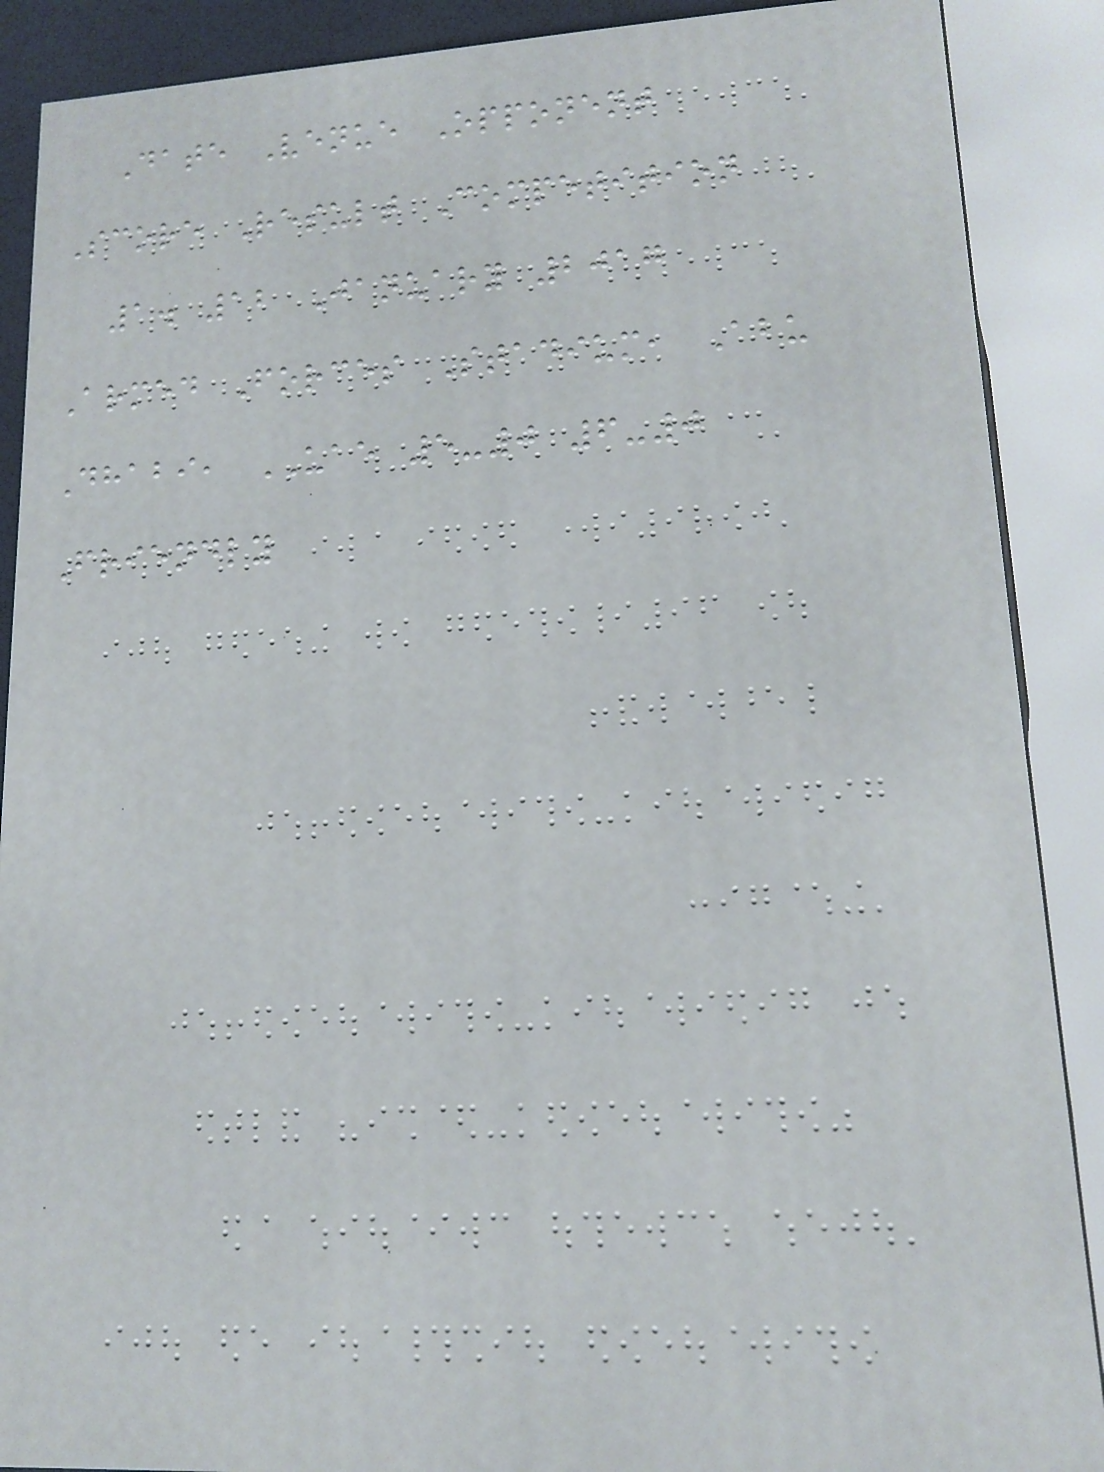Date Venue Opponent
Score Result Competition
1. 12 January 2017
Armed Forces Stadium, Abu
Dhabi, UAE 5-0 6-0
Friendly
